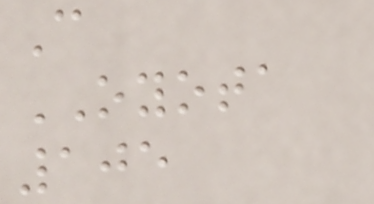C
OYOTA
105
